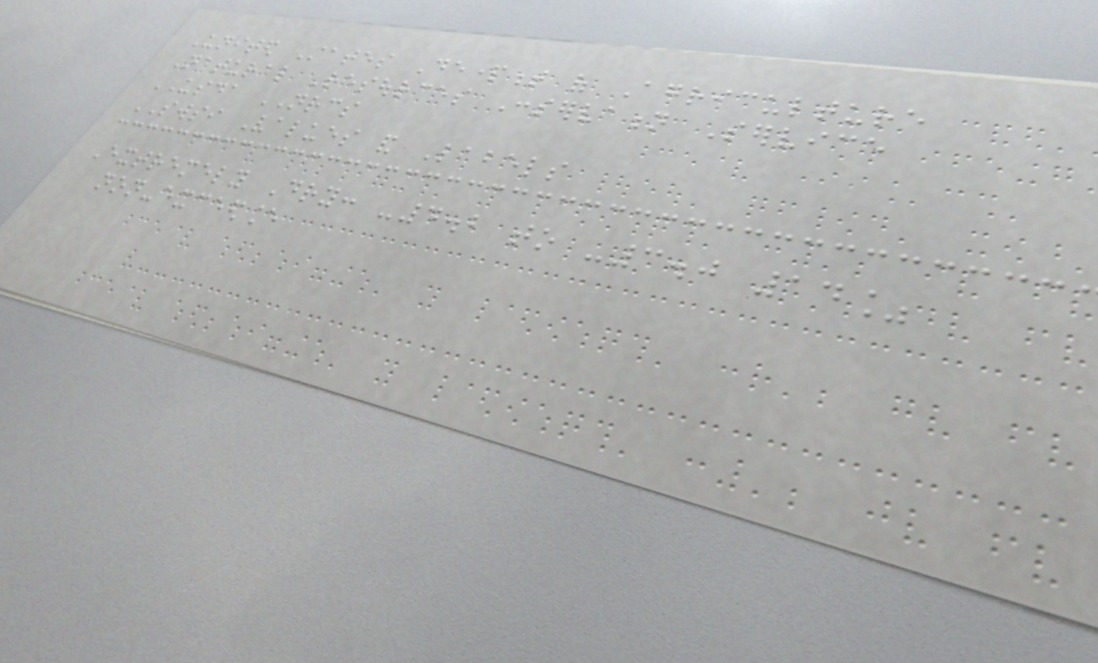United States Department of Agriculture
Natural Resources Conservation Service
USDA NRCS
SWSI Values and Labels
Extremely Dry: -4.2 to -3.0 14%
non-exceedance
